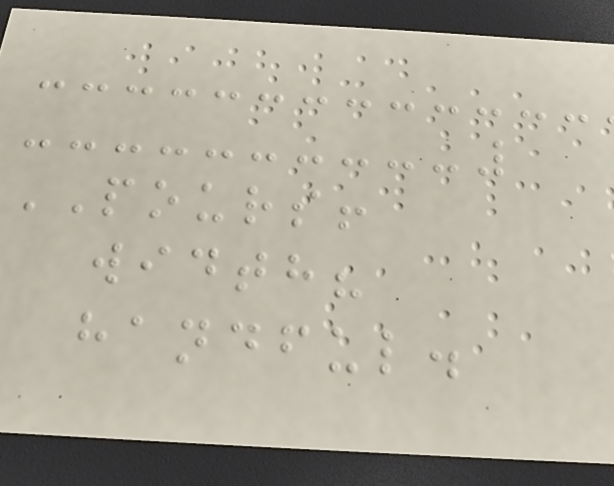POURS!
width?
handful.
